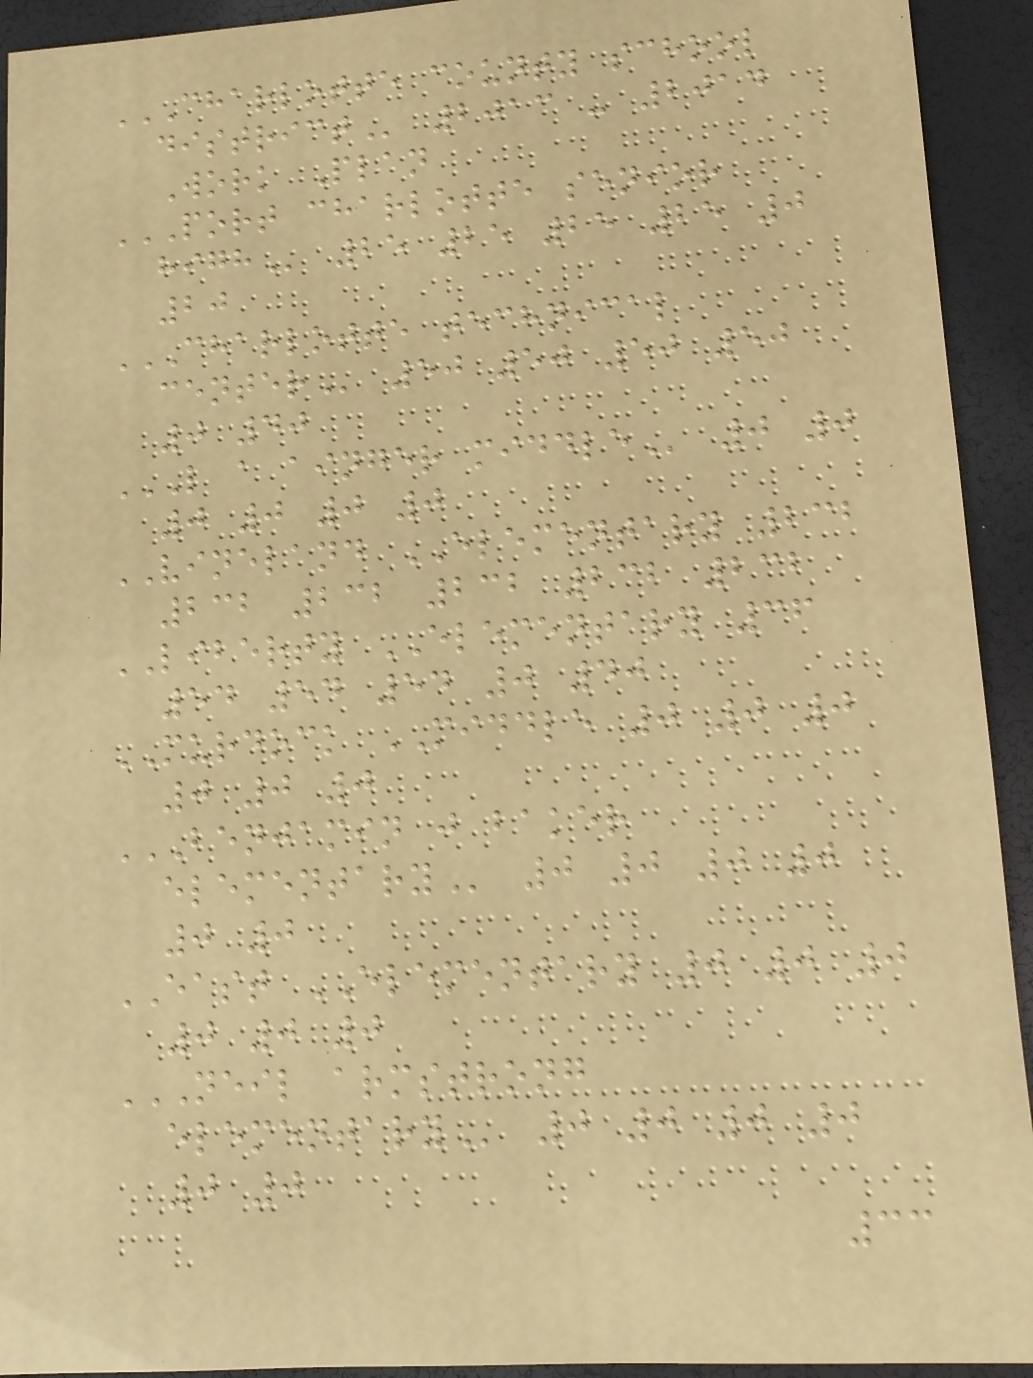CHARLOTTE COUNTY SCHOOL
DISTRICT 2013 - 2014
Work Plan
PORT CHARLOTTE SENIOR
HIGH 25 25 25 25 0
20
CHARLOTTE TECHNICAL
CENTER 50 50 50 50
0 40
L A AINGER MIDDLE 0 0
0 0 0 0
VINELAND ELEMENTARY 232
232 232 232 232 232
LIBERTY ELEMENTARY 36
54 54 54 0 40
MURDOCK MIDDLE 0 0 0
0 0 0
BENJAMIN J BAKER
ELEMENTARY 0 0 0 0
0 0
EAST ELEMENTARY 0 0 0
0 0 0
NEIL ARMSTRONG
ELEMENTARY 0 0 0 0
0 0
33
